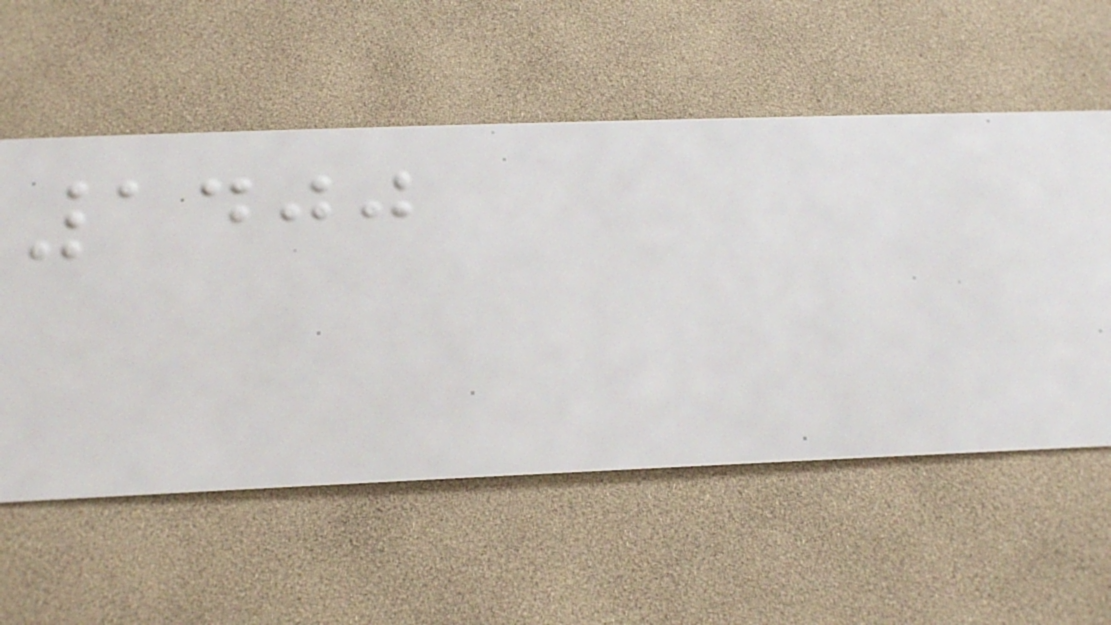1400
